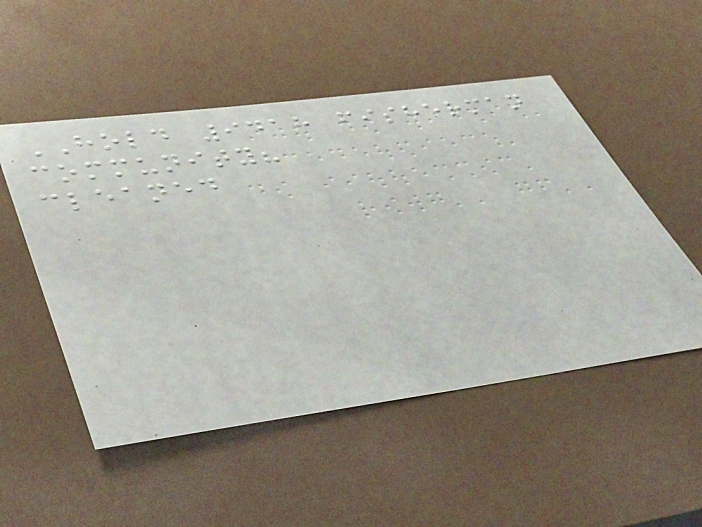HOLD 9418 fisherman
community?
cleaned
